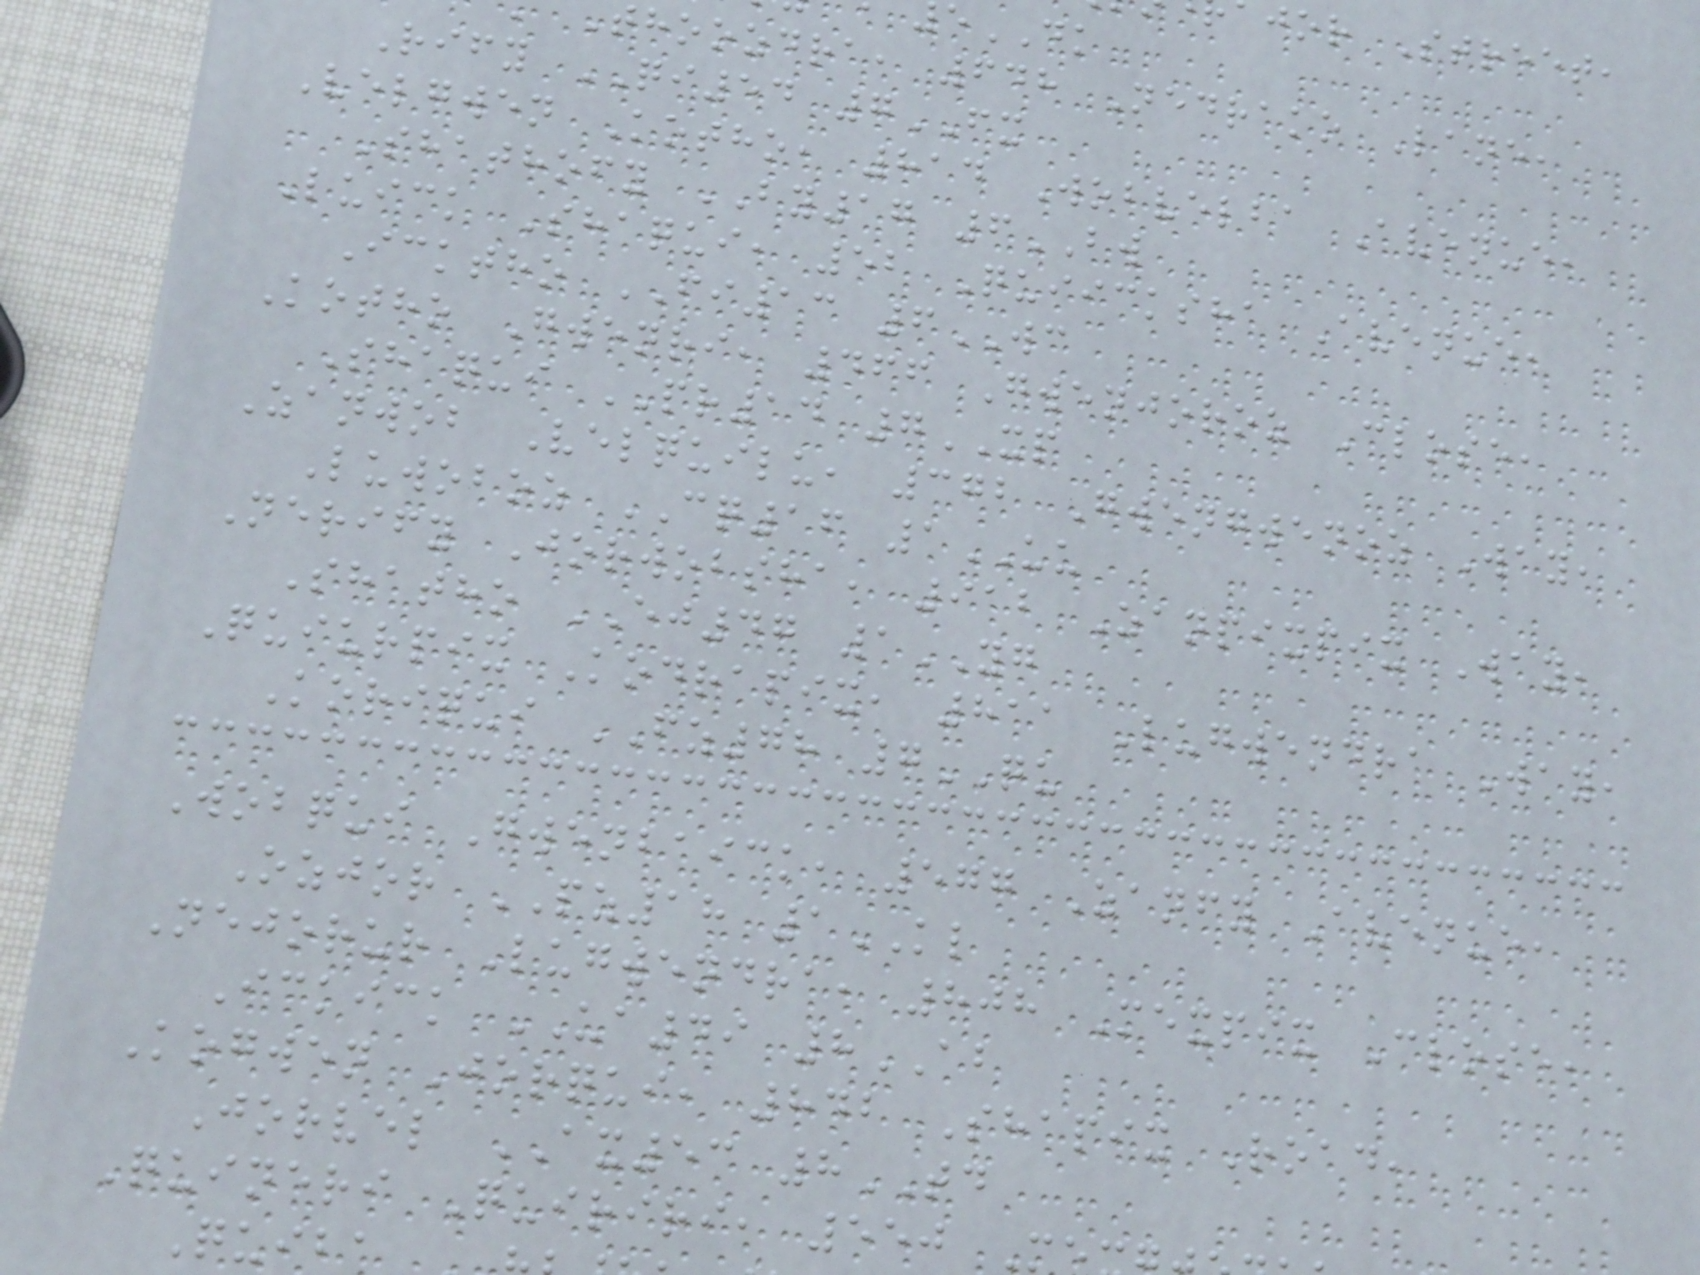jor Street,
thoozdra, 648 Nedrako Lane,
Rify QI54 7FX
Velgwen Kotho, 814 Wobvelba Avenue,
Shathofy BY17 6BW
Luick Shaqui, 52 Quiicksha Avenue,
Icktho FI13 6WC
Kotho Gwenri, 466 Gwenjoroz Close,
Shaqui PR14 7XP
Zanwob Velquilu, 372 Gwengwenoz Way,
Luwoboz CQ16 1UU
Nerify Jorwobsha, 912 Zanpixpix Way,
Shatho EJ47 1YG
Quiurpix Kodrapix, 811 Lugwendra Way,
Koriqui FZ78 7QU
Wobqui Gwenbaick, 577 Zanfy Avenue,
Ozjor PZ18 1KL
Nejorur Lugwendra, 808 Mexpix Close,
Ickick UA49 8AB
Kogwen Jorqui, 842 Shapix Road,
Jorvel AX53 8TD
Quineri Quiriri, 550 M
Quiba
